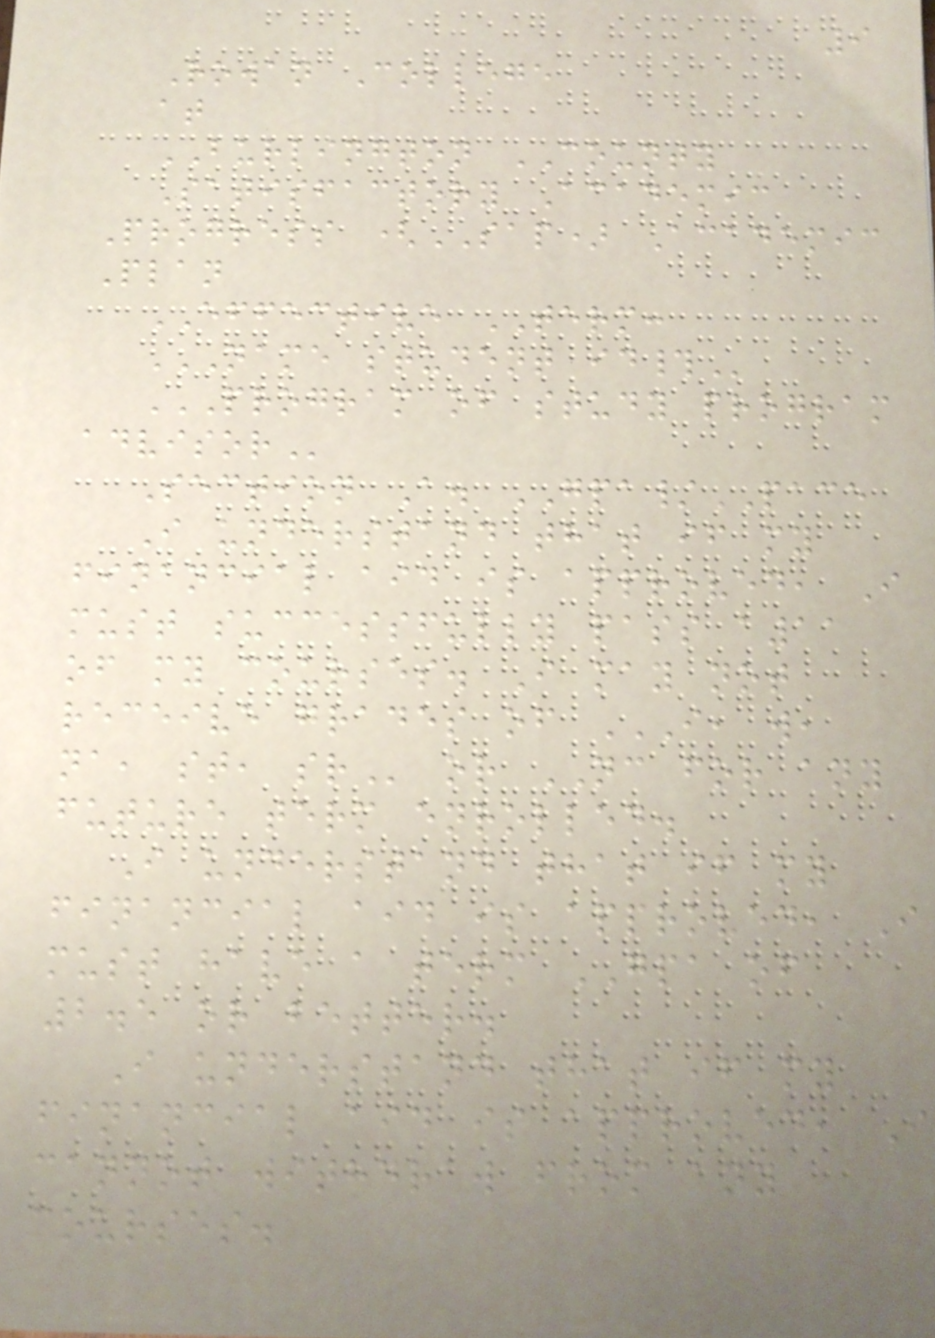9
Rowan College
at
BURLINGTON COUNTY
Satisfactory Academic
Progress (SAP) Academic
Plan
EFFECTIVE TERM:
NAME STUDENT ID#
PROGRAM OF STUDY PROGRAM
ADVISOR
Section A. GPA/PACE
I understand that if my
financial aid is approved, I
must successfully pass a11
of my courses. I may not
receive grades of I, W,
NA, ST, SR or NC for any
future term enrolled.
I understand that if my
financial aid is approved, I
must have a term GPA of
2.5 or better.
I understand that if my
financial aid is approved, I
cannot withdraw from any
courses.
